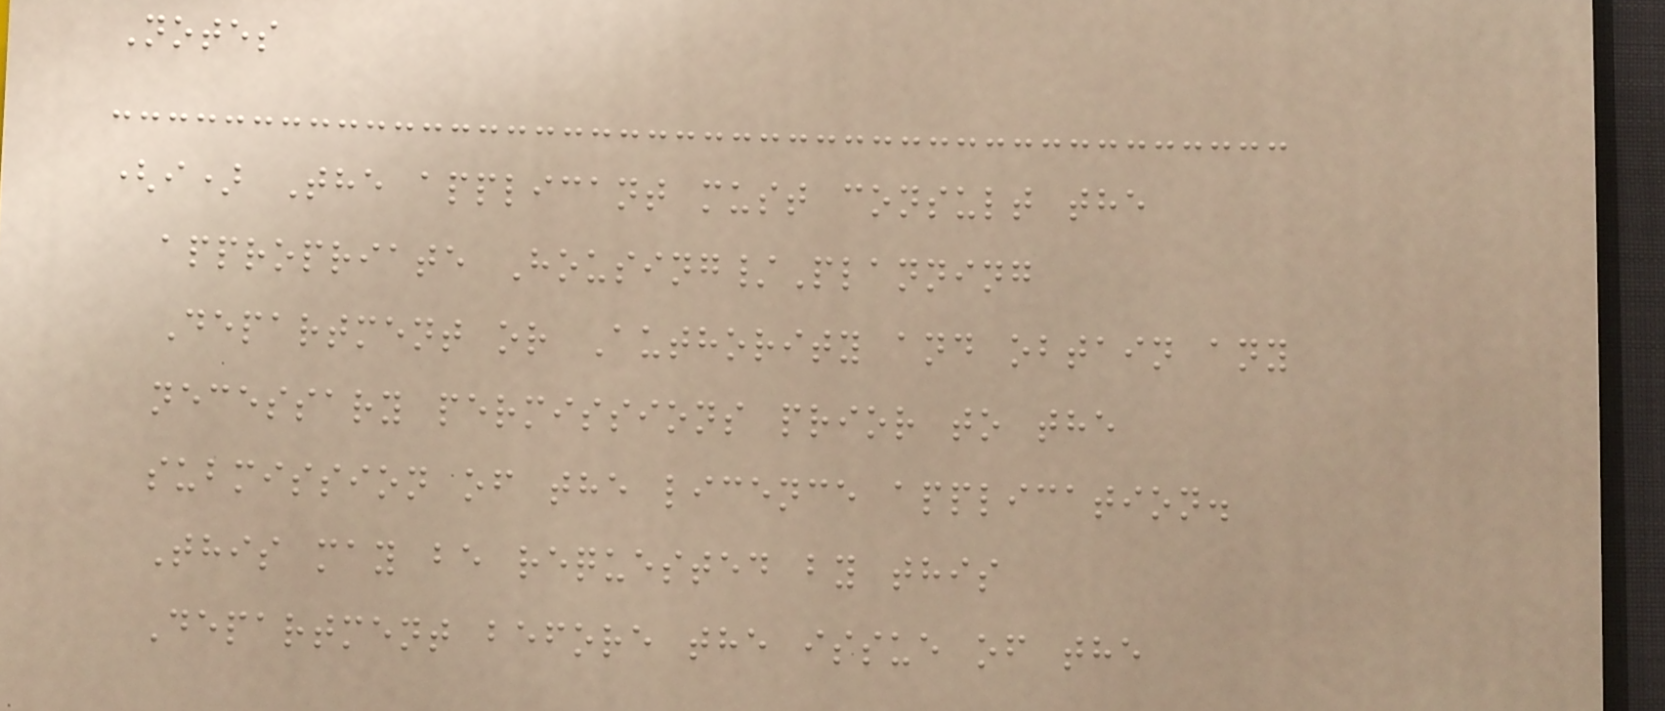Notes
(i) The applicant must consult the
appropriate Housing/Planning
Department or Authority and obtain any
necessary permissions prior to the
submission of the licence application.
This may be requested by this
Department before the issue of the
